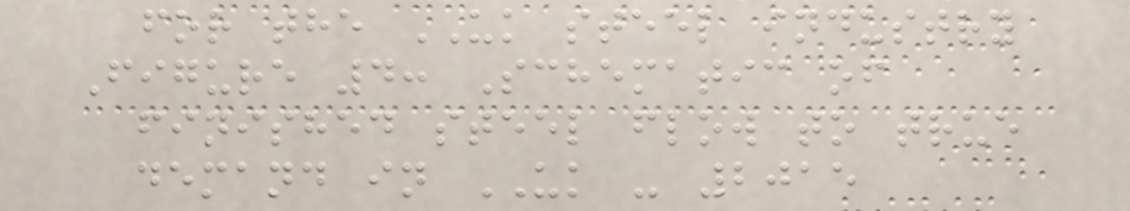for the UK steel industry
Figure 4: Schematic of
finished steel flow to true
demand in UK - 2015
